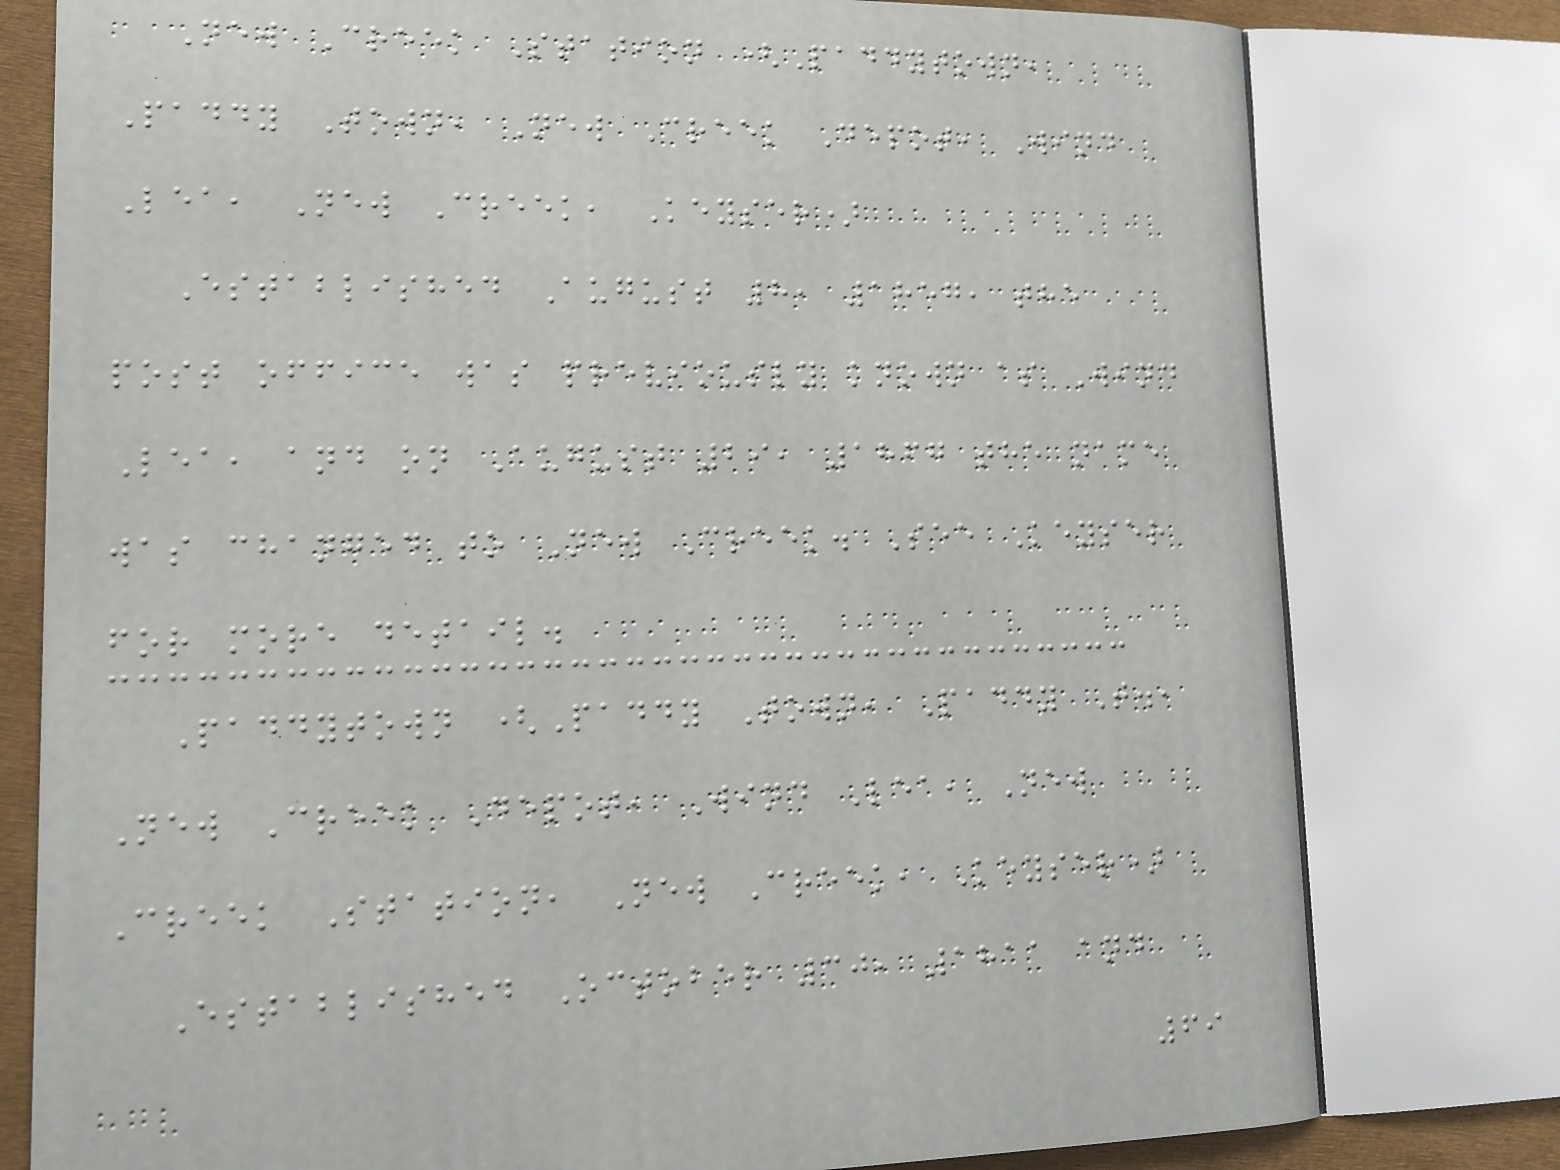New Creek Station (Paddytown,
Paddy Town, New Creek Depot, Wind
Lea, New Creek, Keyser)
Established August 8, 1857, the
post office was previously known as Wind
Lea, and on August 29, 1867 the name
was changed to New Creek. See Keyser
for more detail.
Paddytown (Paddy Town, Paddy T.,
New Creek Depot, Wind Lea, New
Creek Station, New Creek, Keyser)
Established October 30, 1811 and
69
